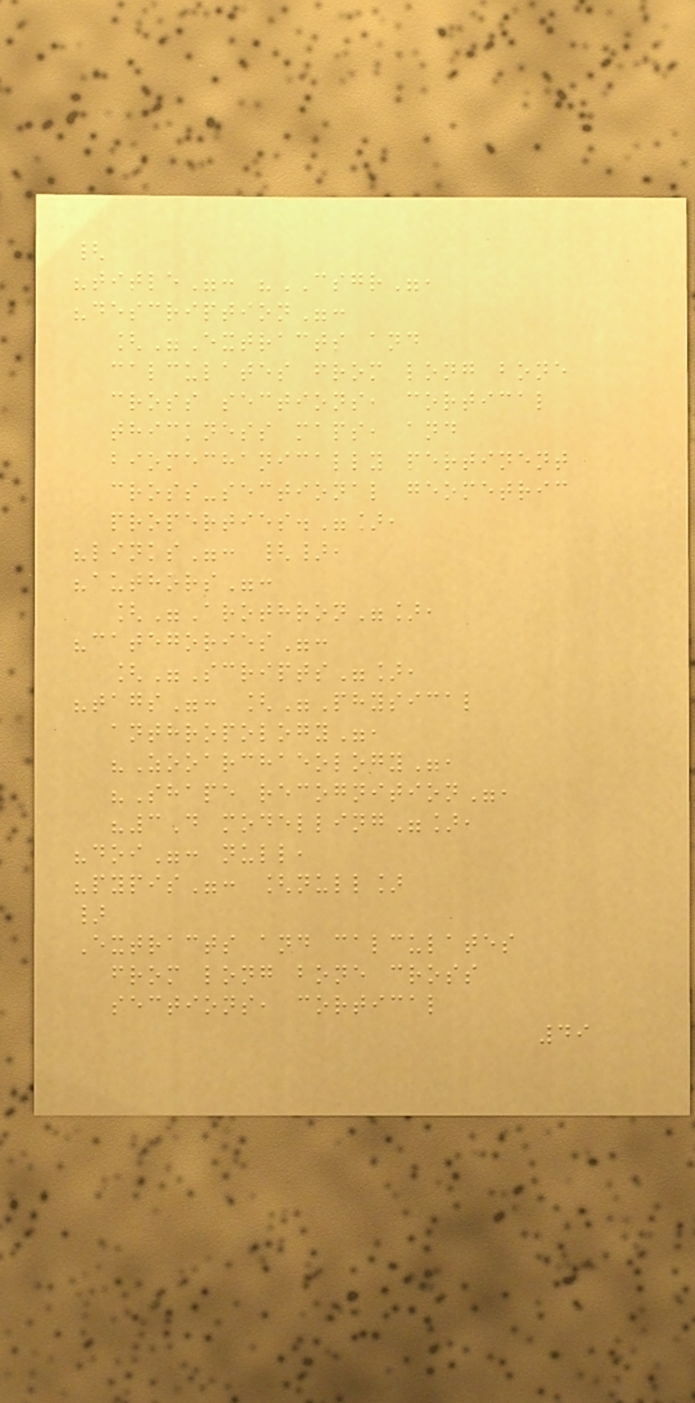{
"title": "CSGR",
"description":
["Extracts and
calculates from long bone
cross sections, cortical
thickness maps, and
biomechanically pertinent
cross-sectional geometric
properties."],
"links": {},
"authors":
["Arothron"],
"categories":
["Scripts"],
"tags": ["Physical
anthropology",
"Zooarchaeology",
"Shape recognition",
"3D modelling"],
"doi": null,
"pypis": [null]
}
Extracts and calculates
from long bone cross
sections, cortical
49
